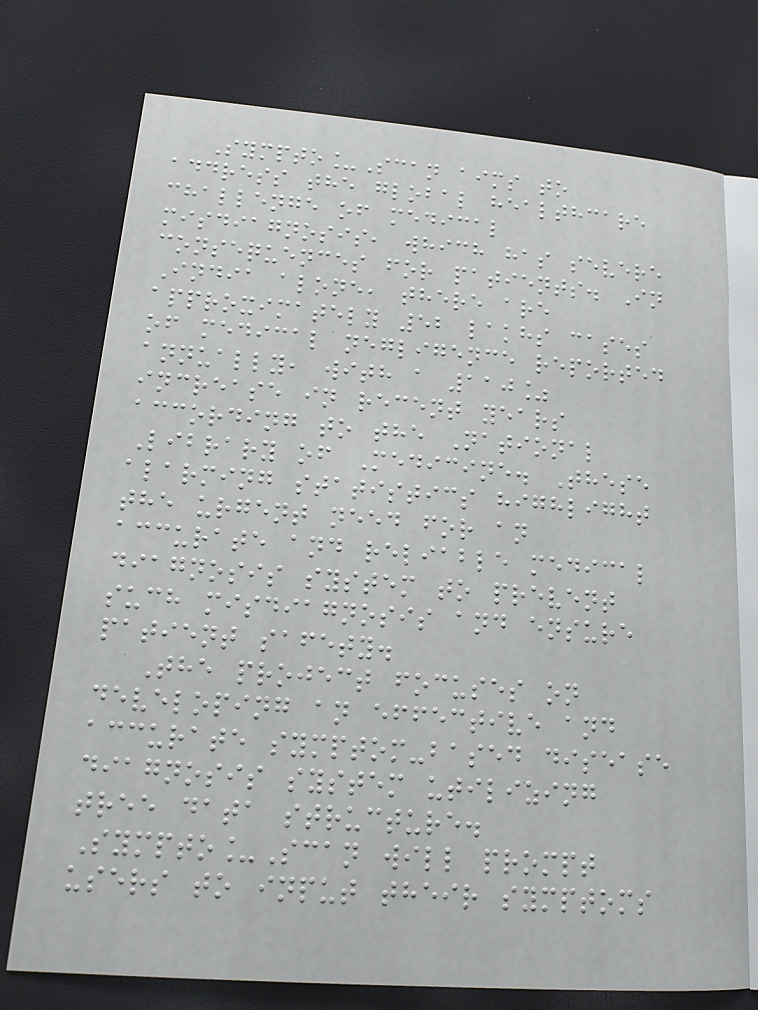Sympto_Scan aims to
address the global healthcare
challenge of medical
misdiagnosis, which has severe
consequences for patients. In
India alone, there are
approximately 52 lakhs cases
of medical negligence reported
annually, with a 110%
increase in recent years
according to the National
Library of Medicine. These
alarming statistics highlight
the urgent need for an
accurate and reliable medical
diagnosis system to prevent
such misdiagnosis and ensure
patient safety.
The project focuses on
developing an effective and
accurate symptom-based disease
diagnosis system utilizing
tree data structure.
Sympto_Scan will prompt
users to input their symptoms
